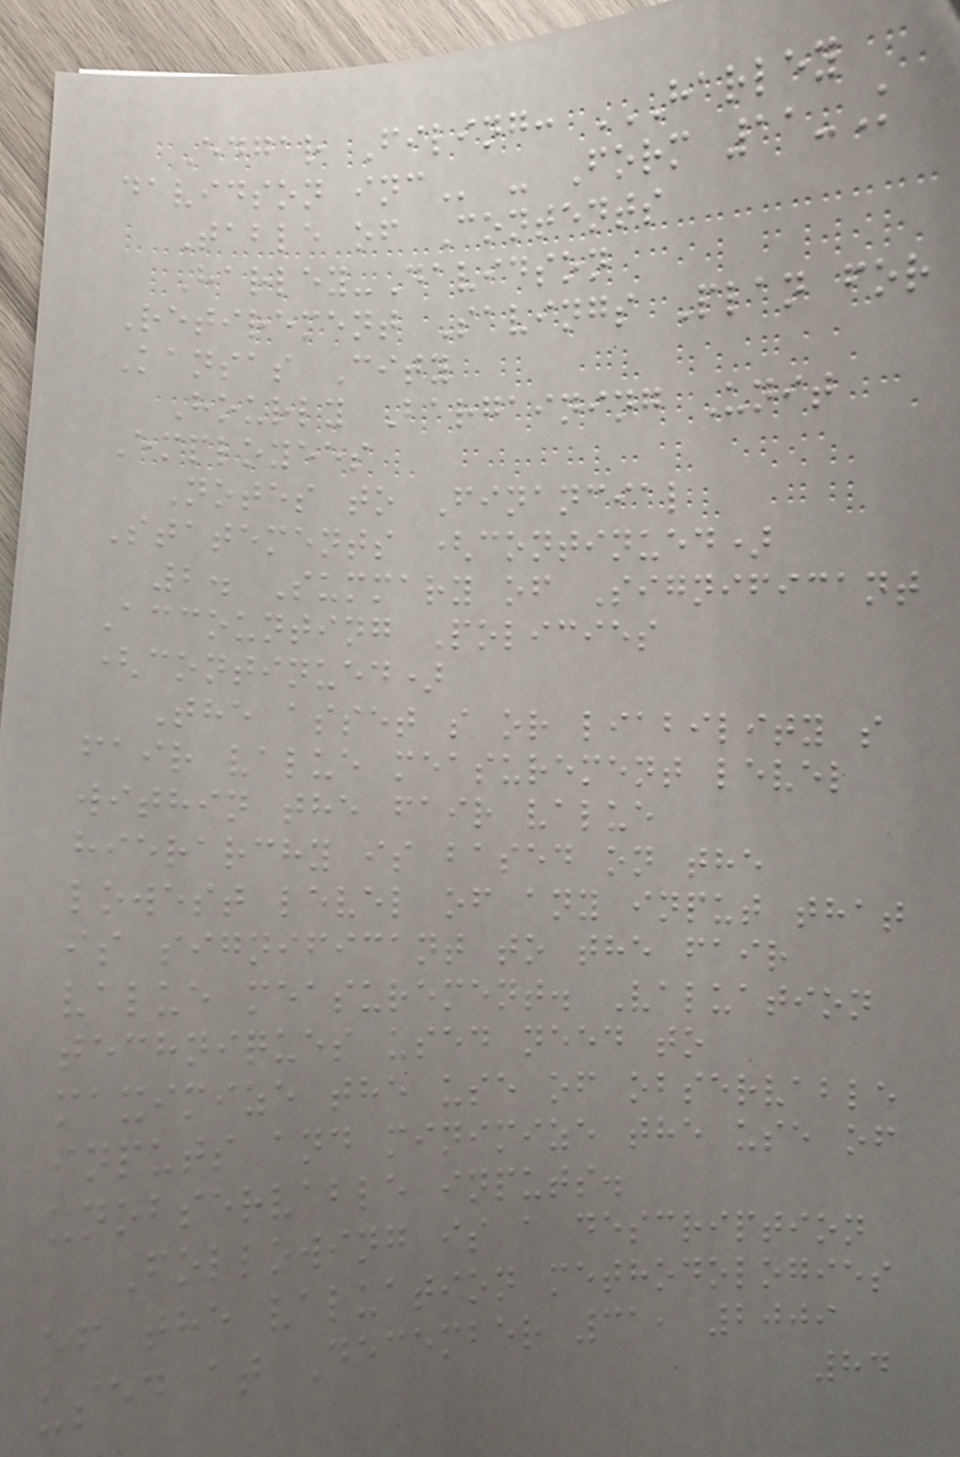Edgar Filing: HARLEY
DAVIDSON INC - Form 11-K
Table of Contents
Harley-Davidson
Retirement Savings Plan for
Kansas City
Hourly Bargaining Unit
Employees
Notes to Financial
Statements (continued)
2. Summary of Significant
Accounting Policies
(continued)
The asset s or liability s
fair value measurement level
within the fair value
hierarchy is based on the
lowest level of any input that
is significant to the fair
value measurement. Valuation
techniques used need to
maximize the use of observable
inputs and minimize the use of
unobservable inputs.
Following is a description
of the valuation methodologies
used at December 31, 2009
84
